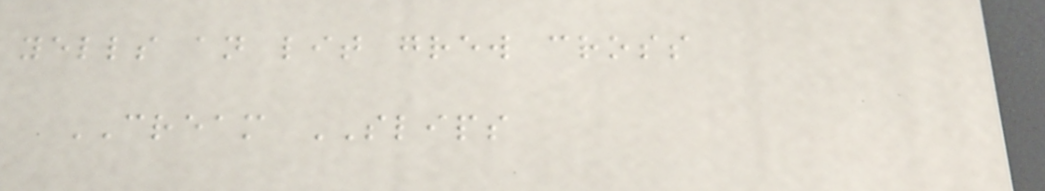yells an lit grew cross
CREAM SLIPS
